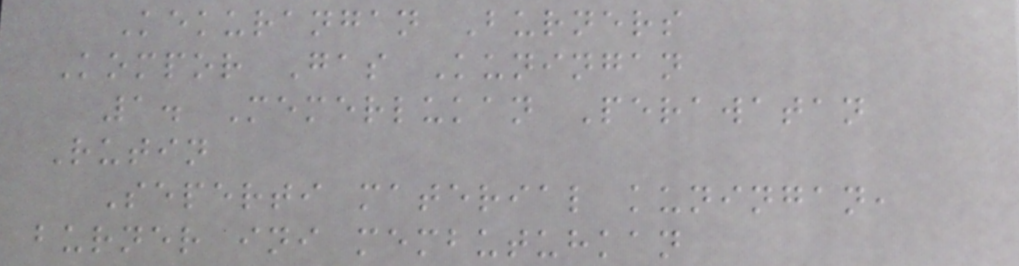Kekurangan Burners
Kompor Gas Kuningan
1. Memerlukan Perawatan
Rutin
Seperti material kuningan,
burner ini membutuhkan
